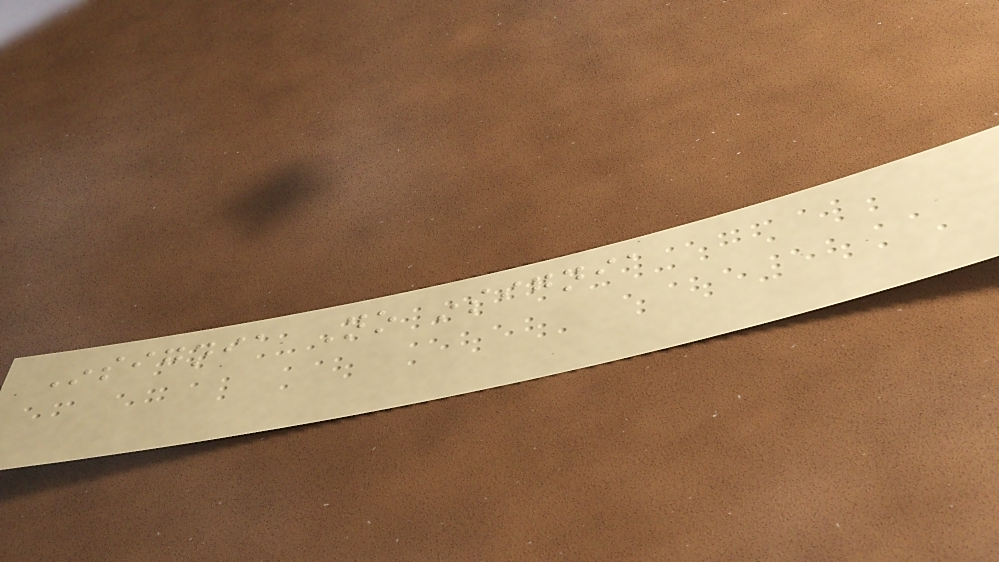Insignia No insignia
